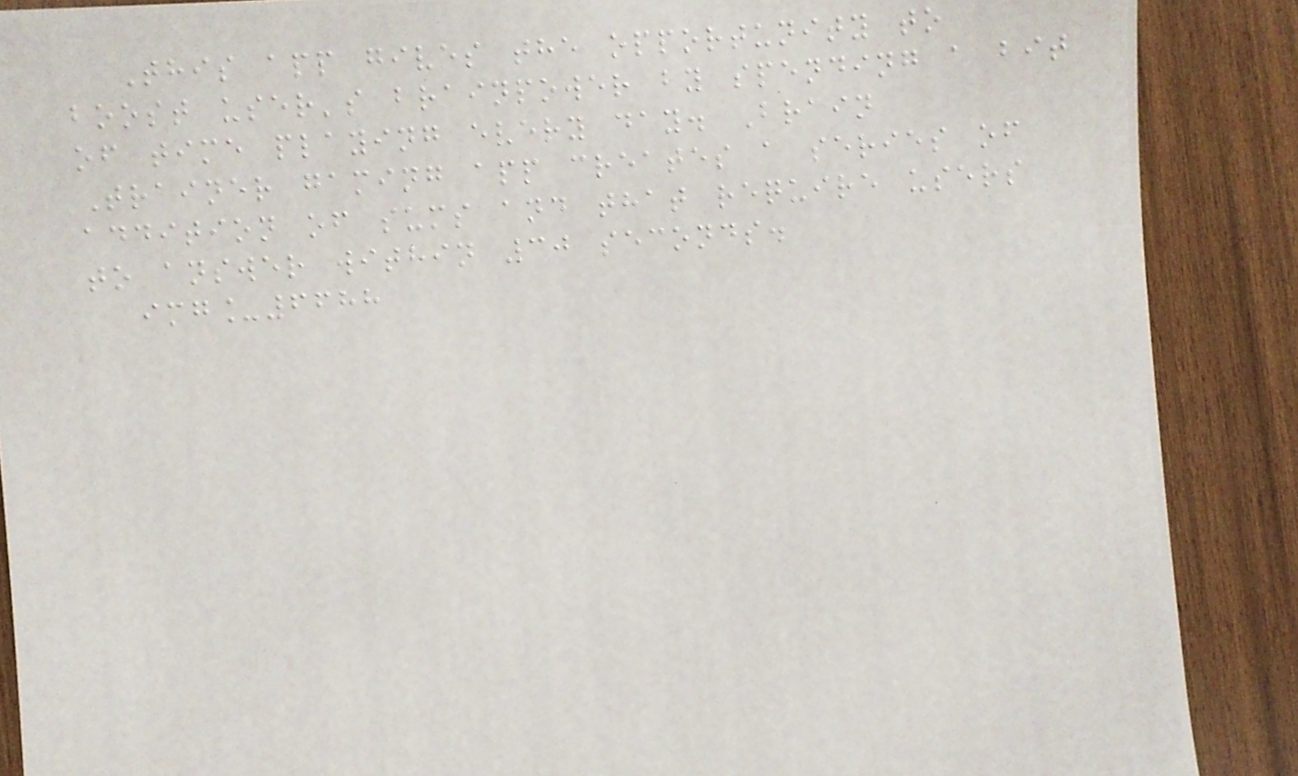This app gives the opportunity to
boost user's brainpower by spending a bit
of time playing every day. Brain
Trainer gaming app creates a series of
addition of sums and that require users
to answer within 30 seconds.
img_6688
